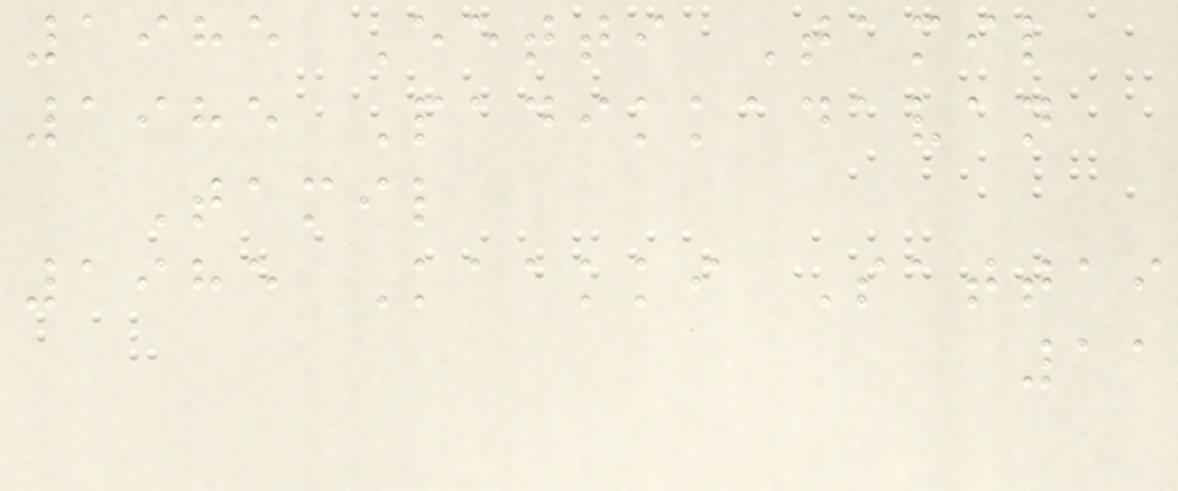1985 Eetti Tamil
1985 Padikkadavan
Tamil
1985 Kaakki Sattai
11
